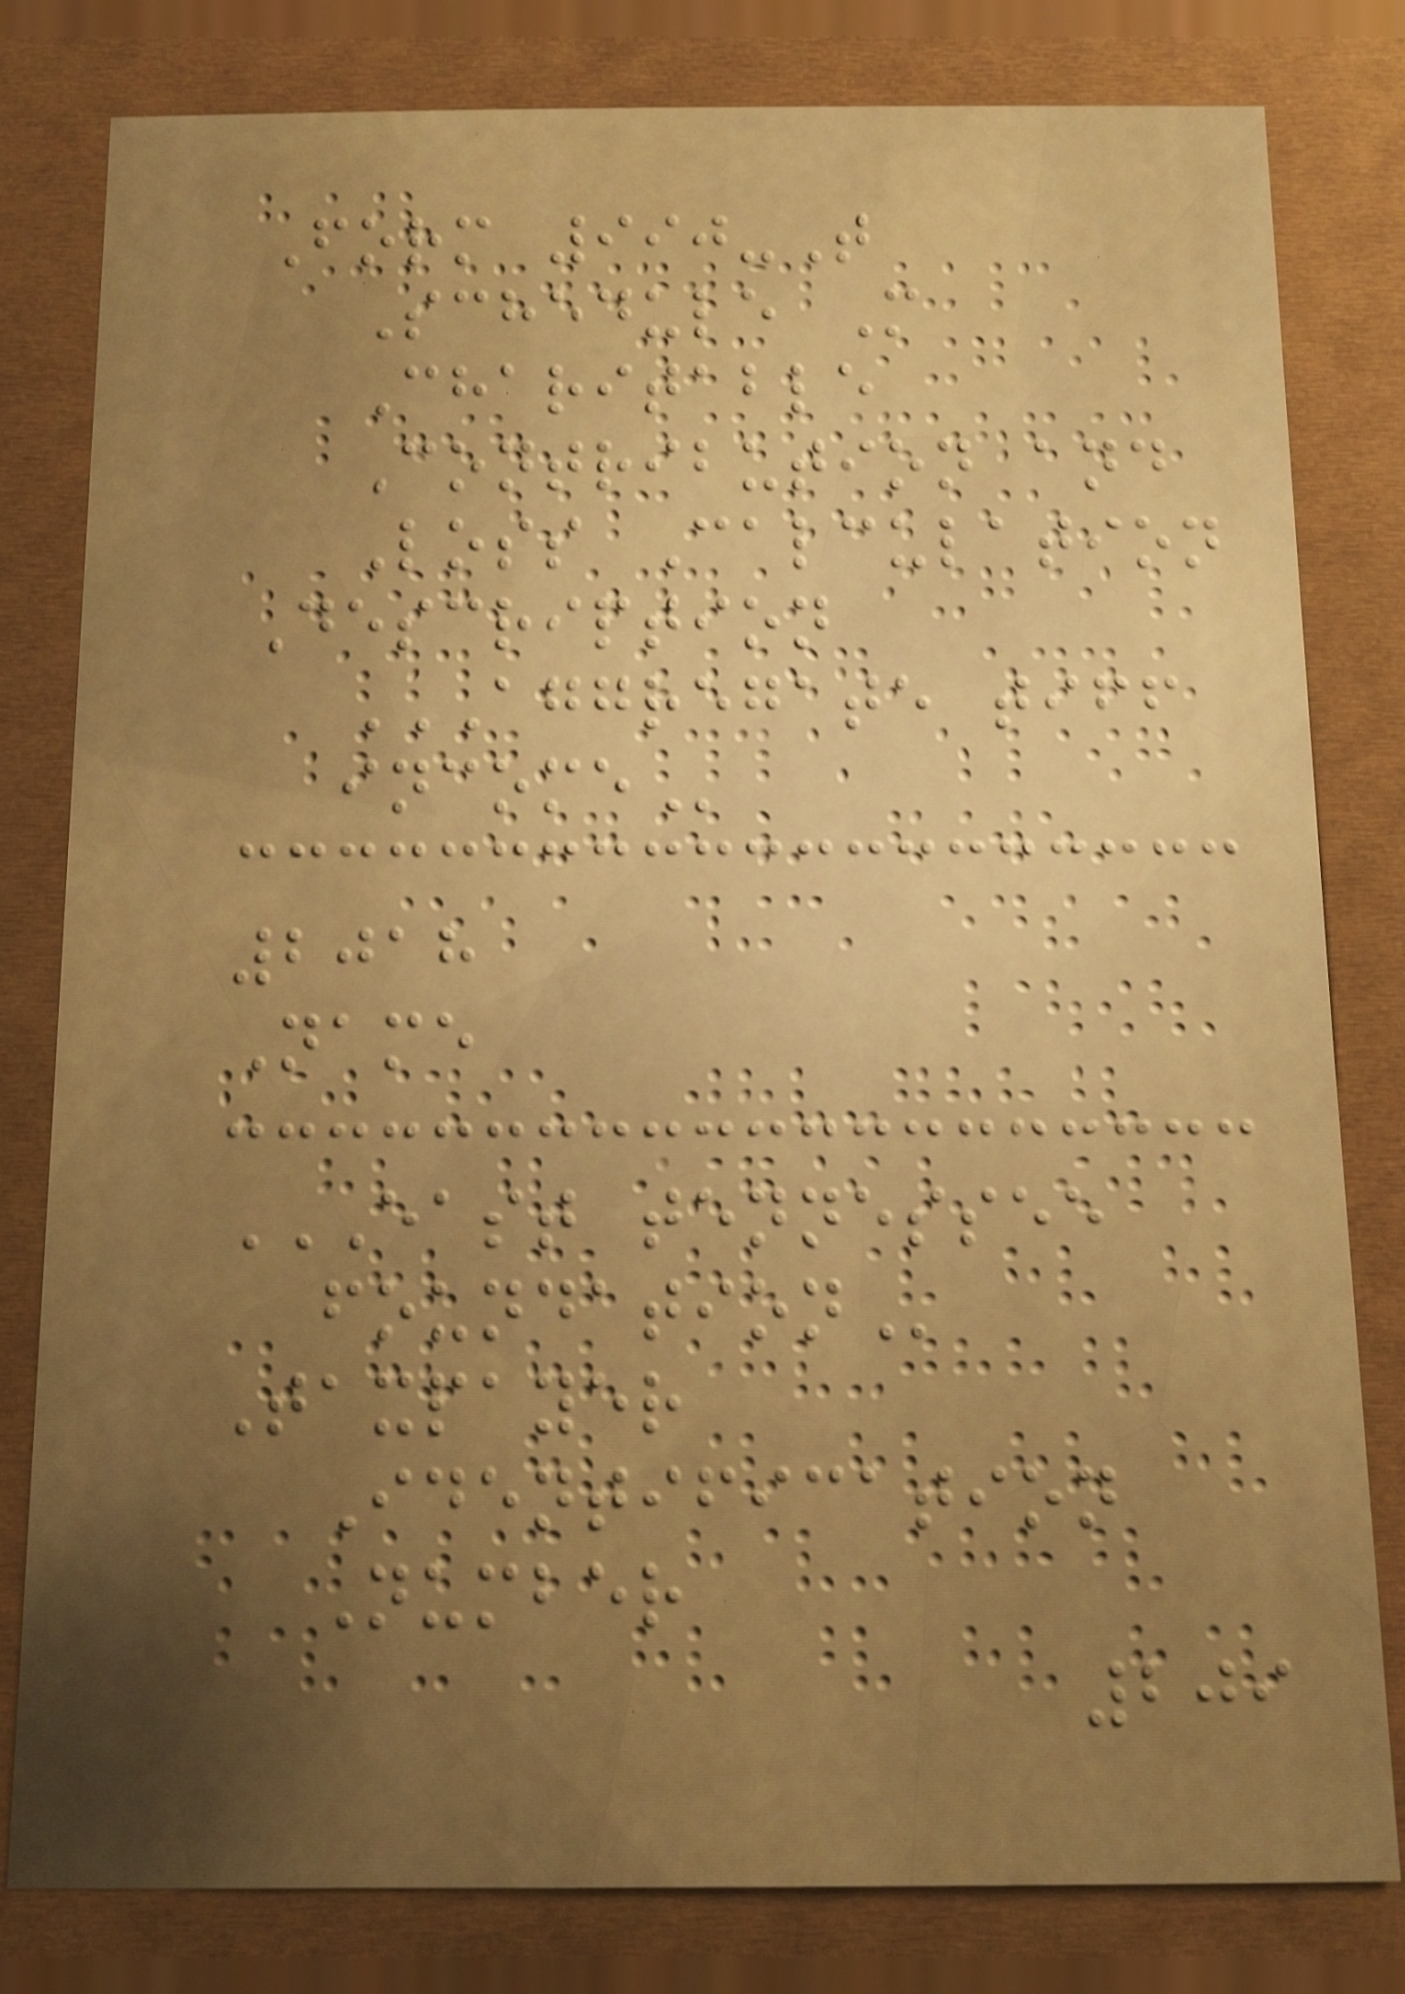Form 990-T
Schedule M
Charitable
Contribution and
Loss Calculation
Description
AGGREGATE TIFF
INCOME
2018
Name
EAST TENNESSEE
FOUNDATION
Taxpayer
Identification
Number
209
